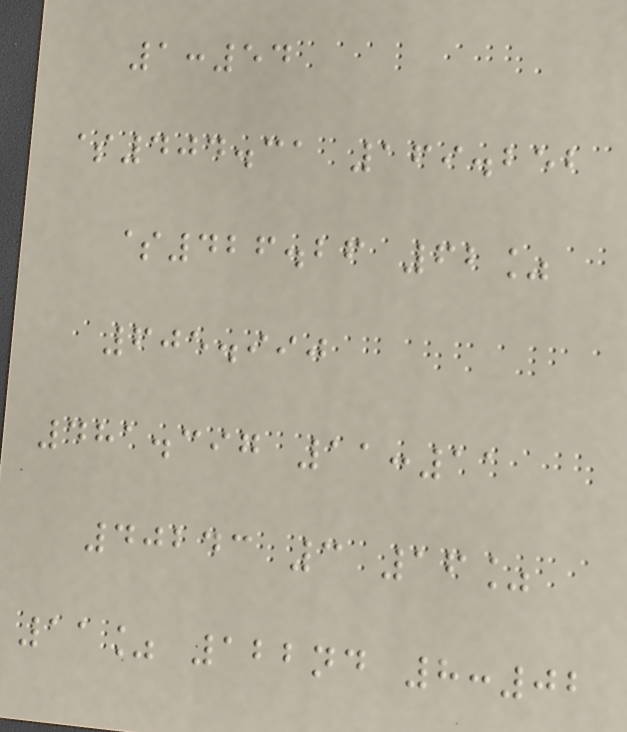1:54
$404.31 169.252
$426.26 62%
605.990
481.397 11:11
40243 3 16%
11% 122nd 8:02
